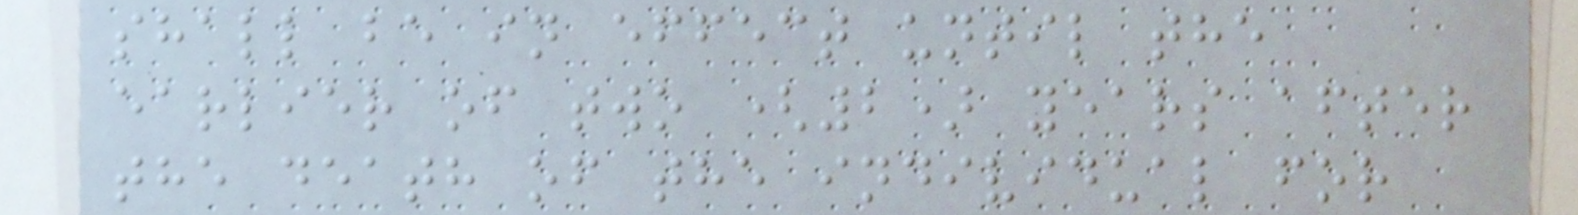shall be in effect until the
earlier of two (2) years after
the death of the individual for
